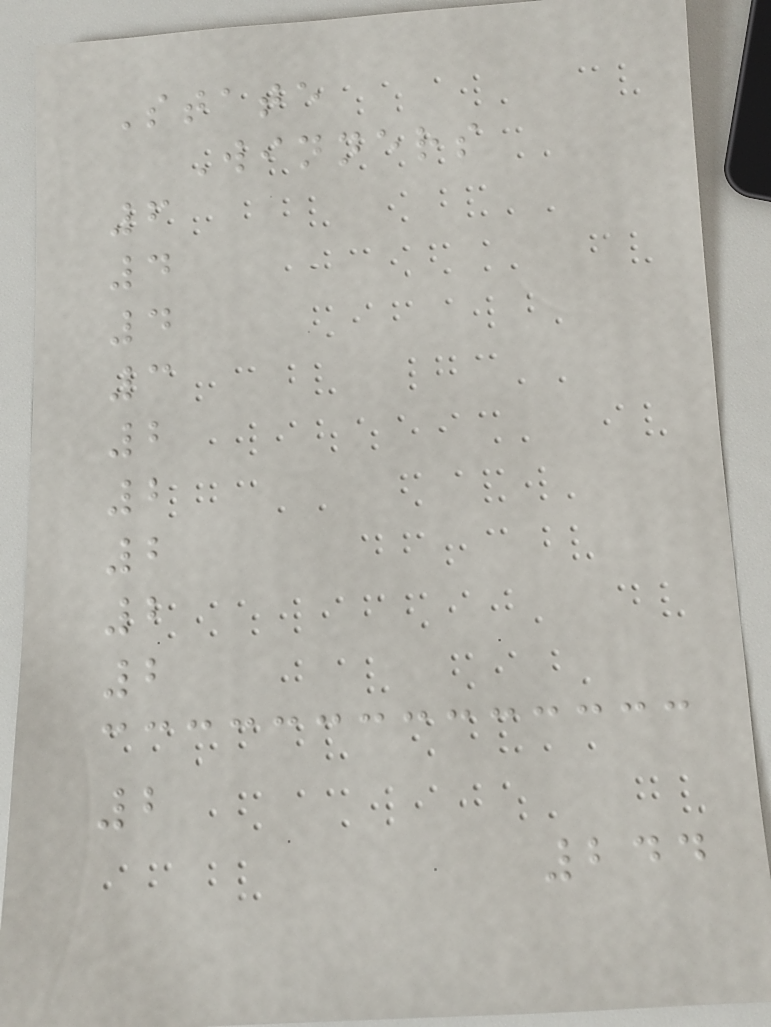State
Winners
6
4
4
3
2
2
2
2
2
2
244
